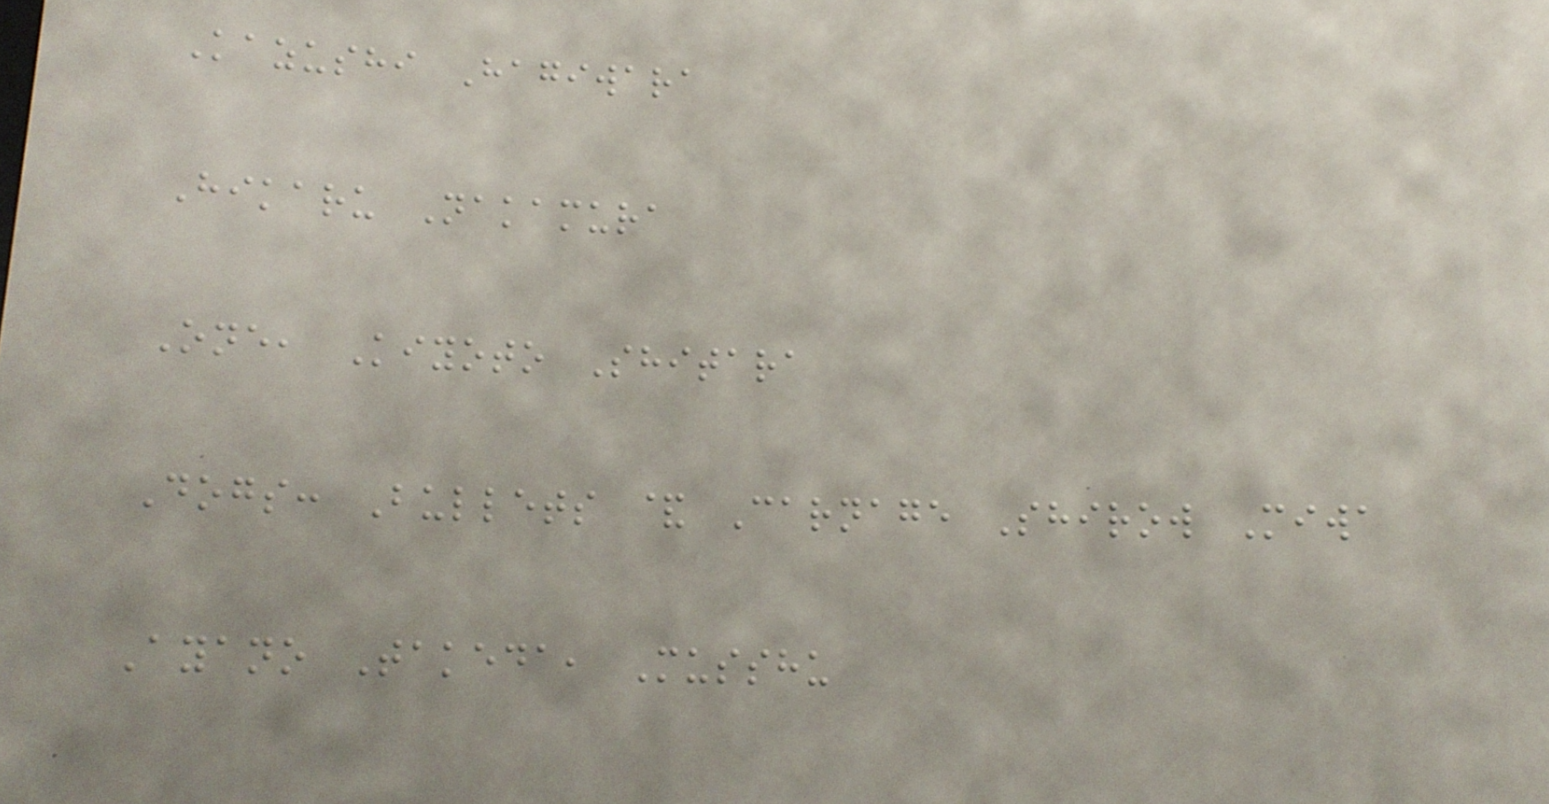Kazushi Hagiwara
Hikaru Nakamura
One, Kiyoto Shitara
Dogs: Bullets & Carnage Shirow Miwa
Ayano Takeda, Musshu
